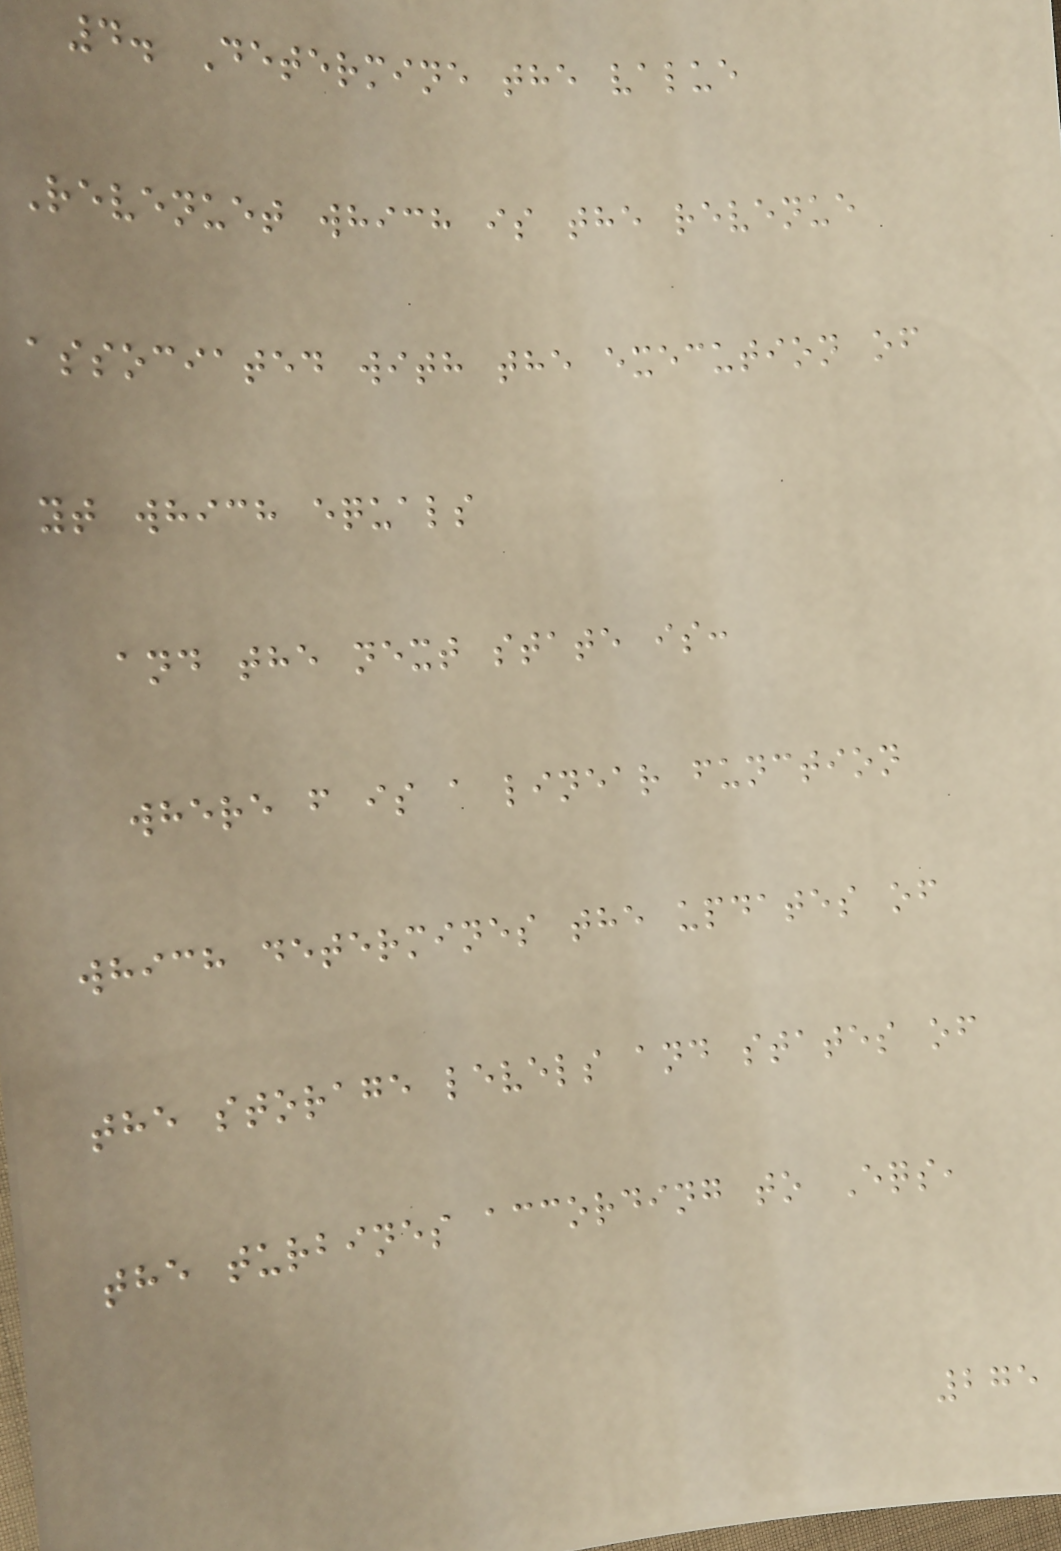4. Determine the value
Revenuet which is the revenue
associated with the execution of
yt which equals
and the next state is:
where f is a linear function
which determines the updates of
the storage levels and states of
the turbines according to Eqs,
275
